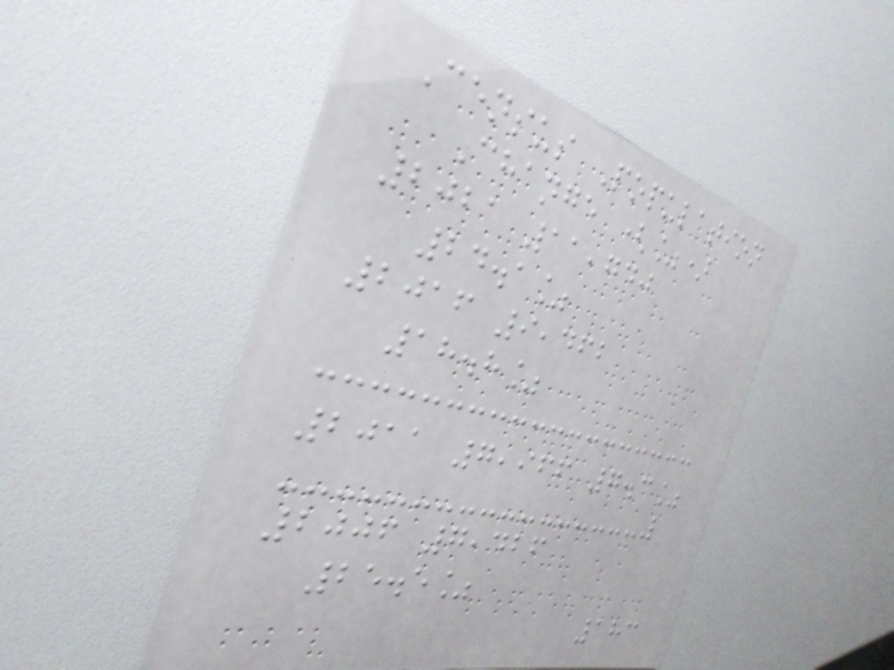Census Population
Change (%)
2021 11,740
24.1%
2016 9,462
18.8%
2011 7,966 7.3%
2006 7,426
25.5%
183
